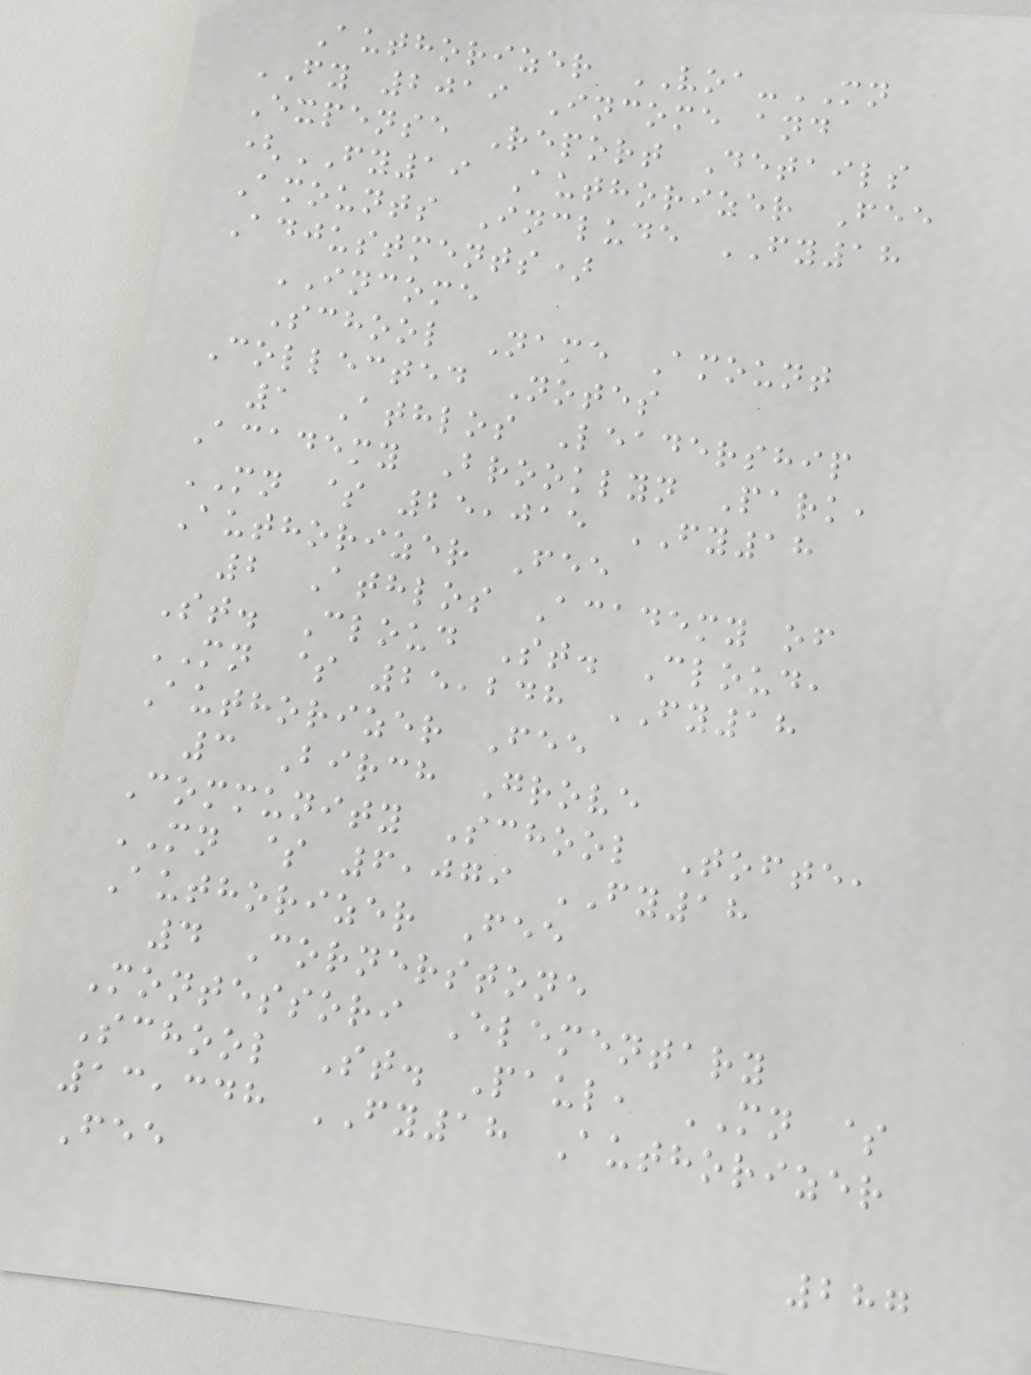Authorizer VOA-MN
FY 2019 Income and
Expense Report Details
(FY19 Authorizer Fee
Amounts Include FY18
Adjustments)
INCOME
School Name Amount
Collected Notes
1 Athlos Leadership
Academy Brooklyn Park,
MN $ 25,015 FY18
Authorizer Fee
2 Athlos Academy of
St. Cloud St. Cloud,
MN $ 25,248 FY18
Authorizer Fee
3 Birch Grove
Community School Tofte,
MN $ 6,079 FY18
Authorizer Fee
4 Cornerstone
Montessori Elementary
School St. Paul, MN $
13,348 FY18 Authorizer
Fee
287
